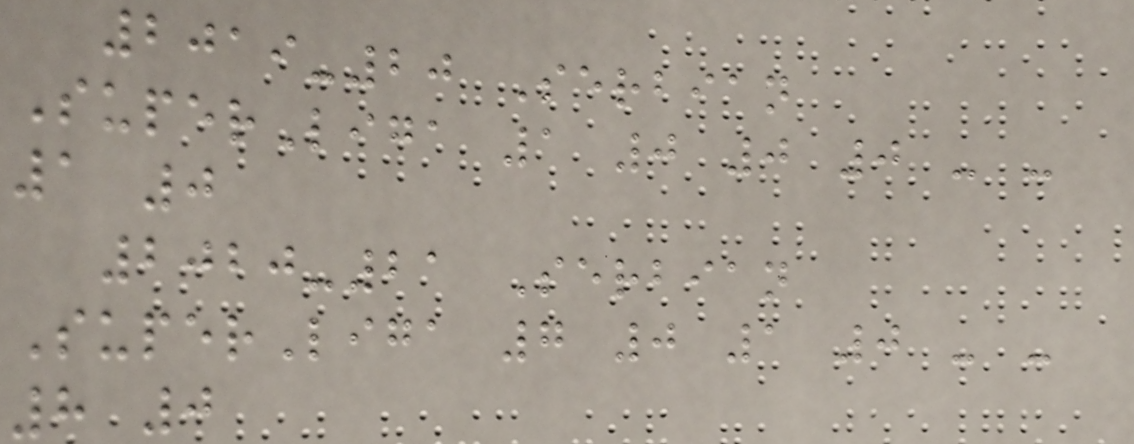2019-20 Serbian
SuperLiga 1 0 0 0 - -
1 0
2020-21 Serbian
SuperLiga 7 0 1 0 - -
8 0
